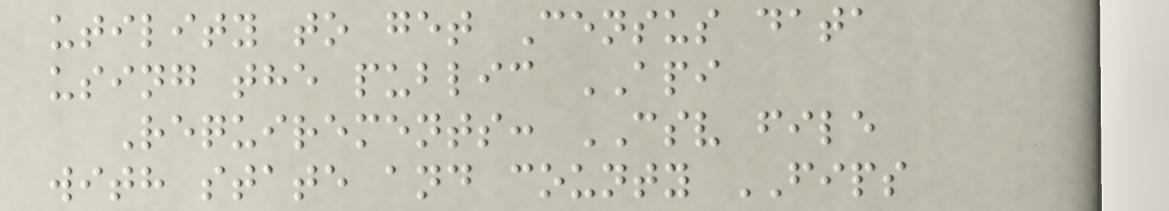utility to get Census data
using the public API
Requirements: CSV file
with state and county FIPS
